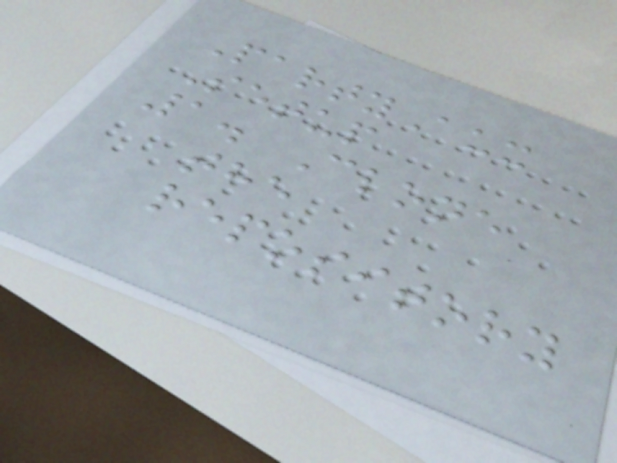PartyAux
Setup
1. Clone
the
repository
